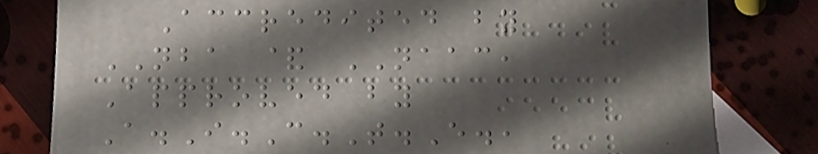Accredited by
NBA & NAAC,
Approved by
A.I.C.T.E.,
